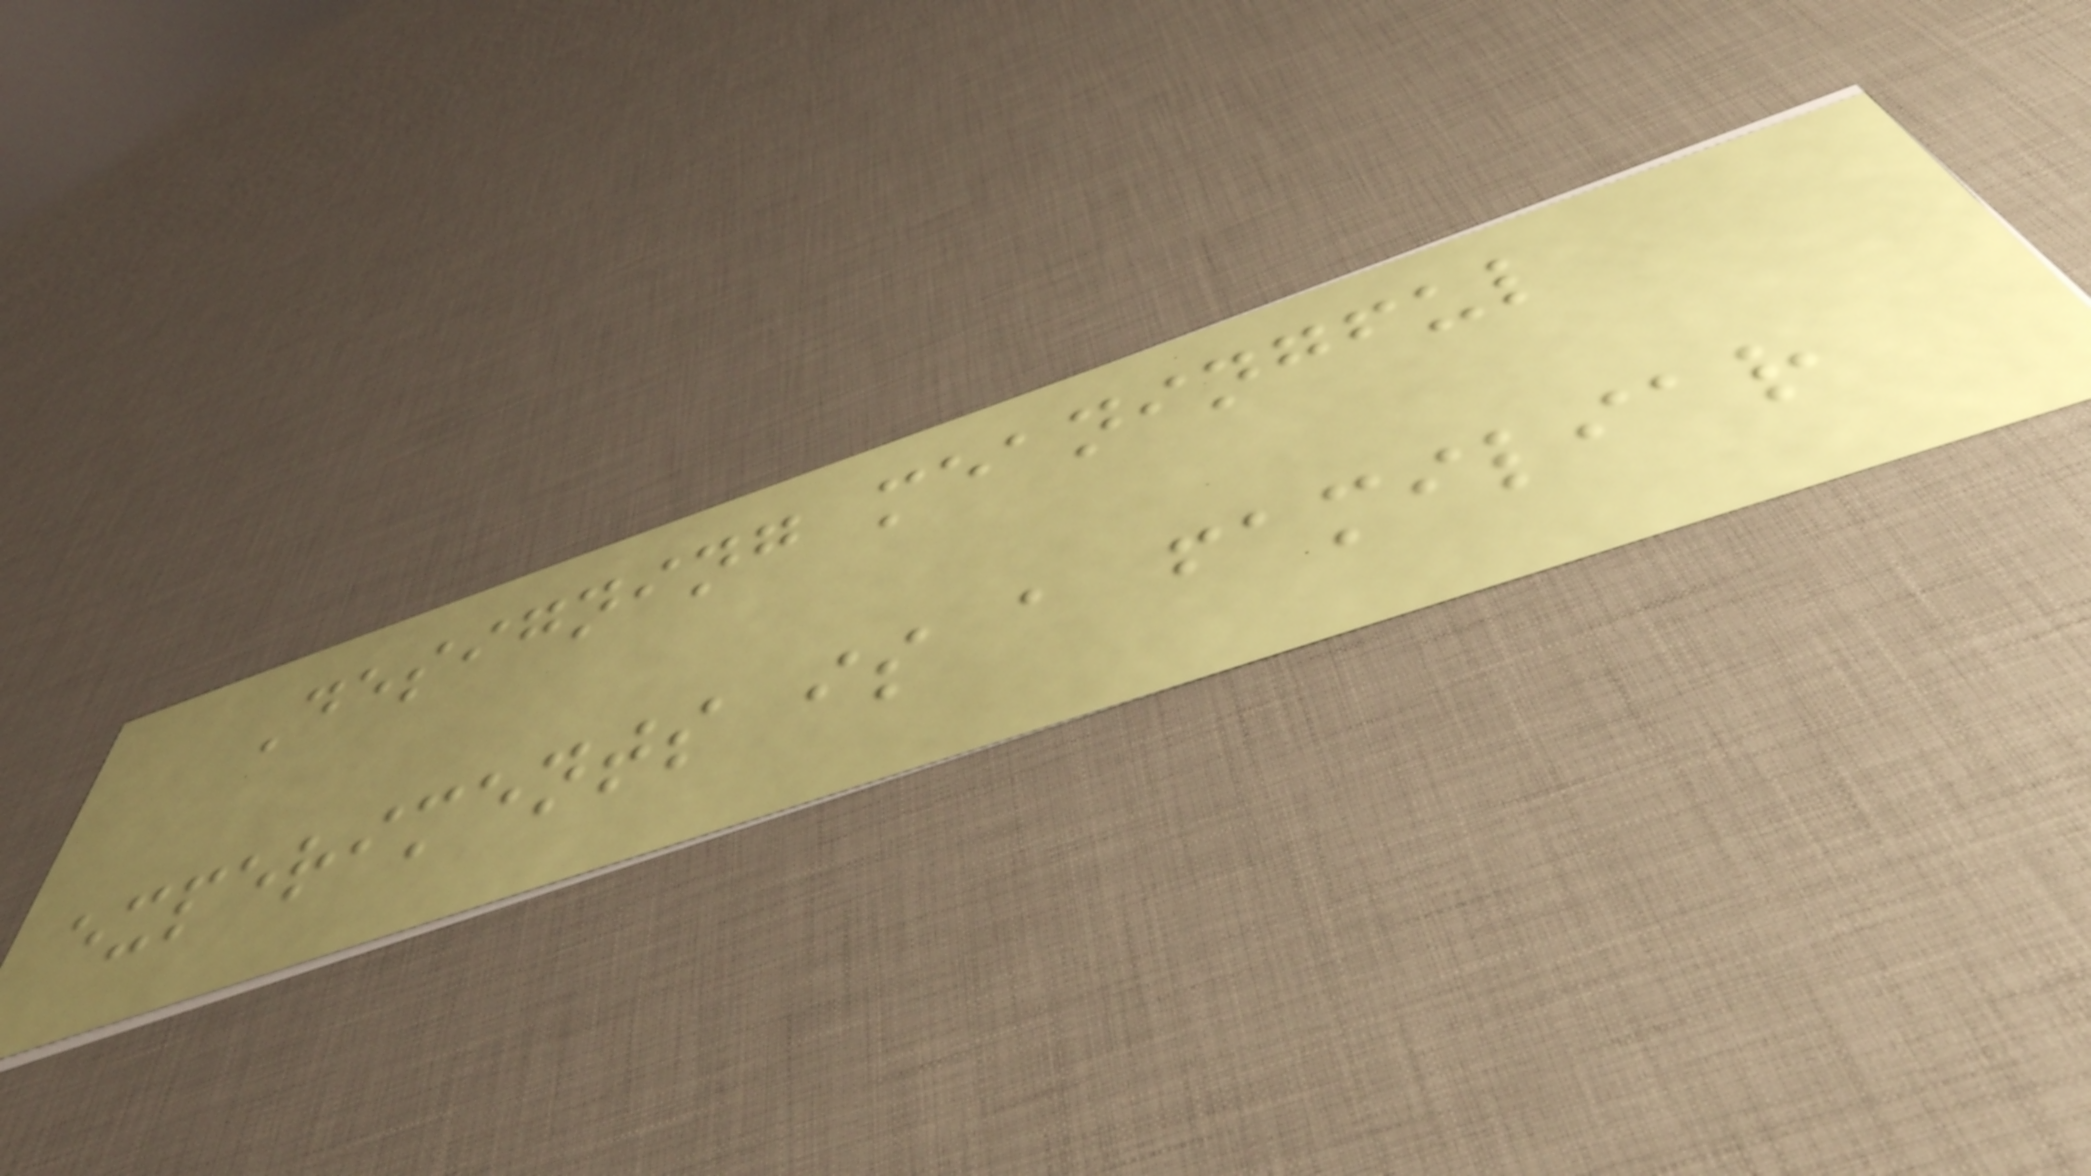Designing meaningful
experiments is a familiar
